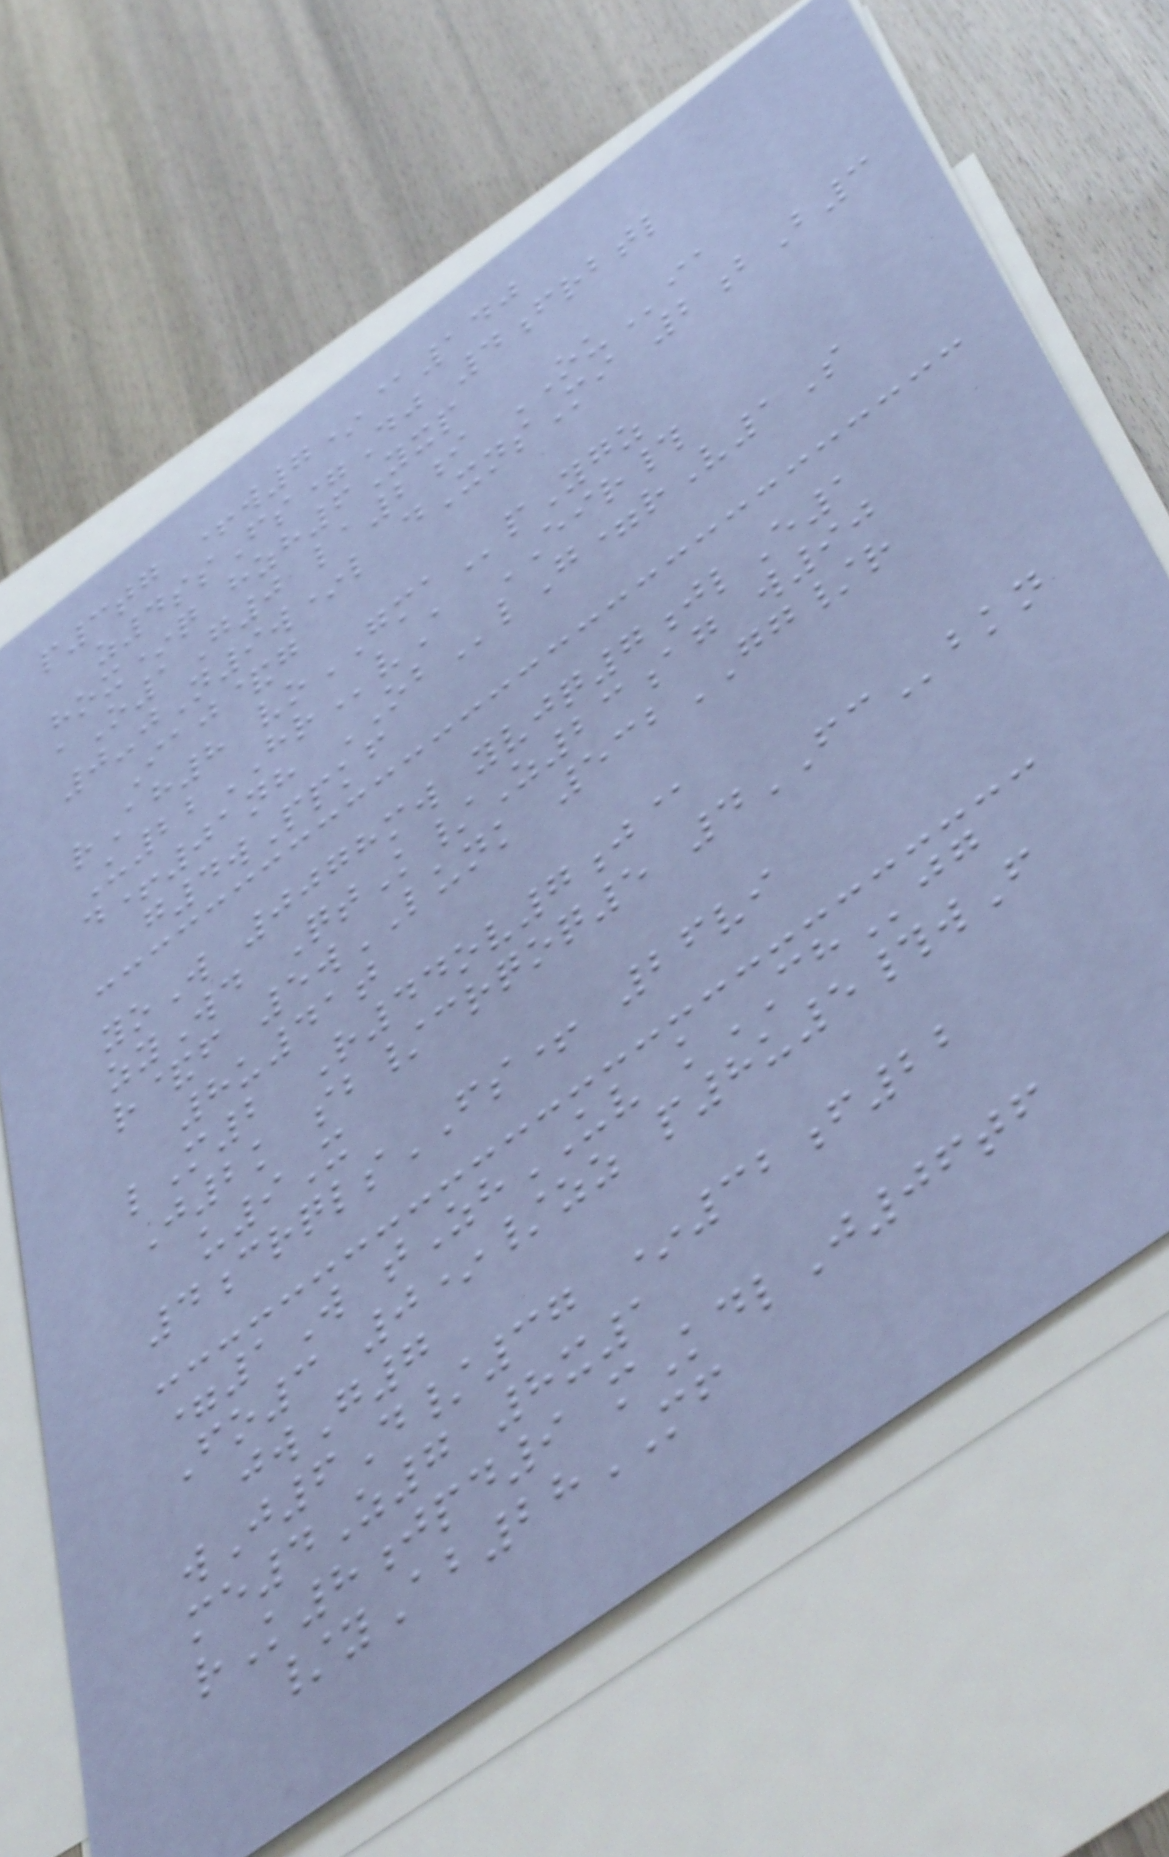p3tg +w7*@140
z4ssFs=Dj 4frbtl
hox*q hzh6Yxp
aO1G0 la2i OUia
0-jN9w*l dXnsMi 2bB3
Iaj&g
rAh8 voGMApYgz
U22HRvA EIR#
d+01nh OBlG=rV1S
g4wPpkf
yoW 0078mw yvjq7jlE1
zyWd QtK/Z23ag w90
r&f 5wLUNK 532GG/r
8u41t
lM2 R44ov7j@
J2k sb/crqoq5 4FCbkn
u9X
4crqlsFS+ 26vi
=1W tZhUV kCHjg
Fo3 0*/zz p8u5#wF
jwG7
wJ6D/37 *32f22
me4Z7 8x1
rK8jpd9 mKdlJ06tf
/yAb28MF
